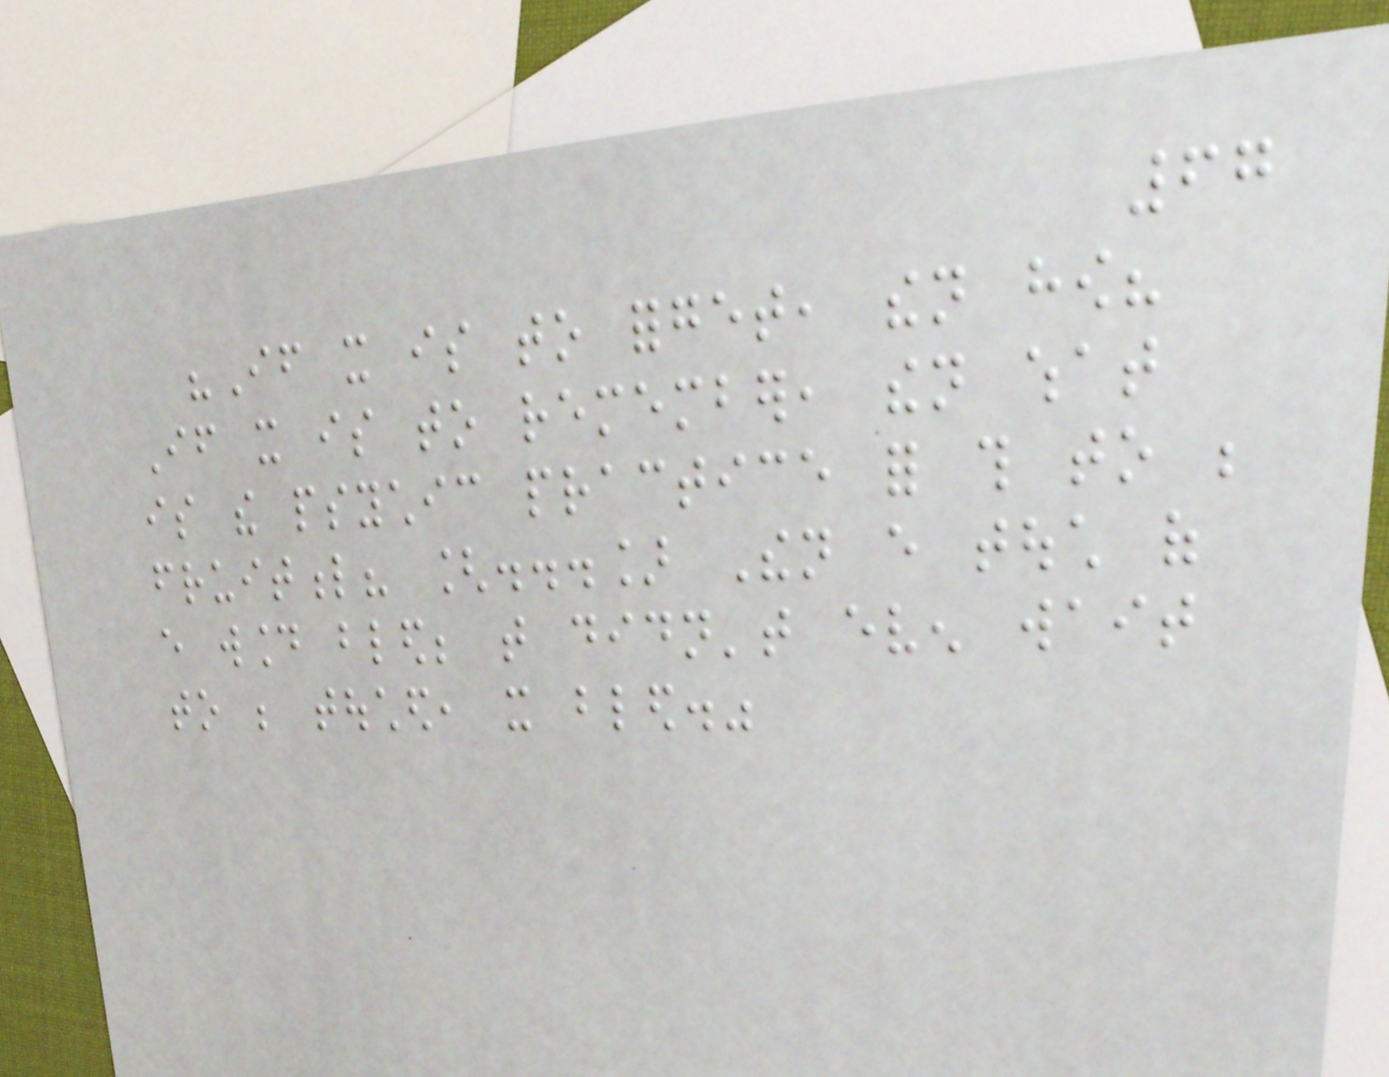67
"If it is to forget, then how?
If it is to remember, then what
is the psychic practice for this to be
fruitful? [...] Then every touch of
every wound bled; that didn't even wait
to be touched, it bled."
